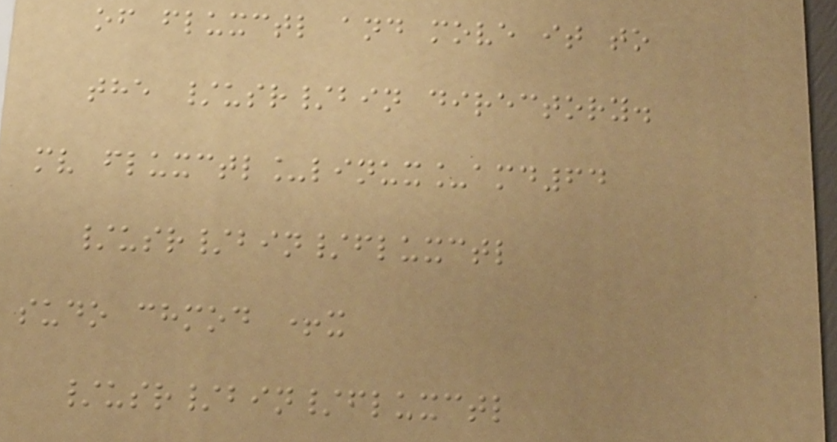of fluxctl and move it to
the /usr/bin directory.
mv fluxctl_linux_amd64
/usr/bin/fluxctl
sudo chmod +x
/usr/bin/fluxctl
